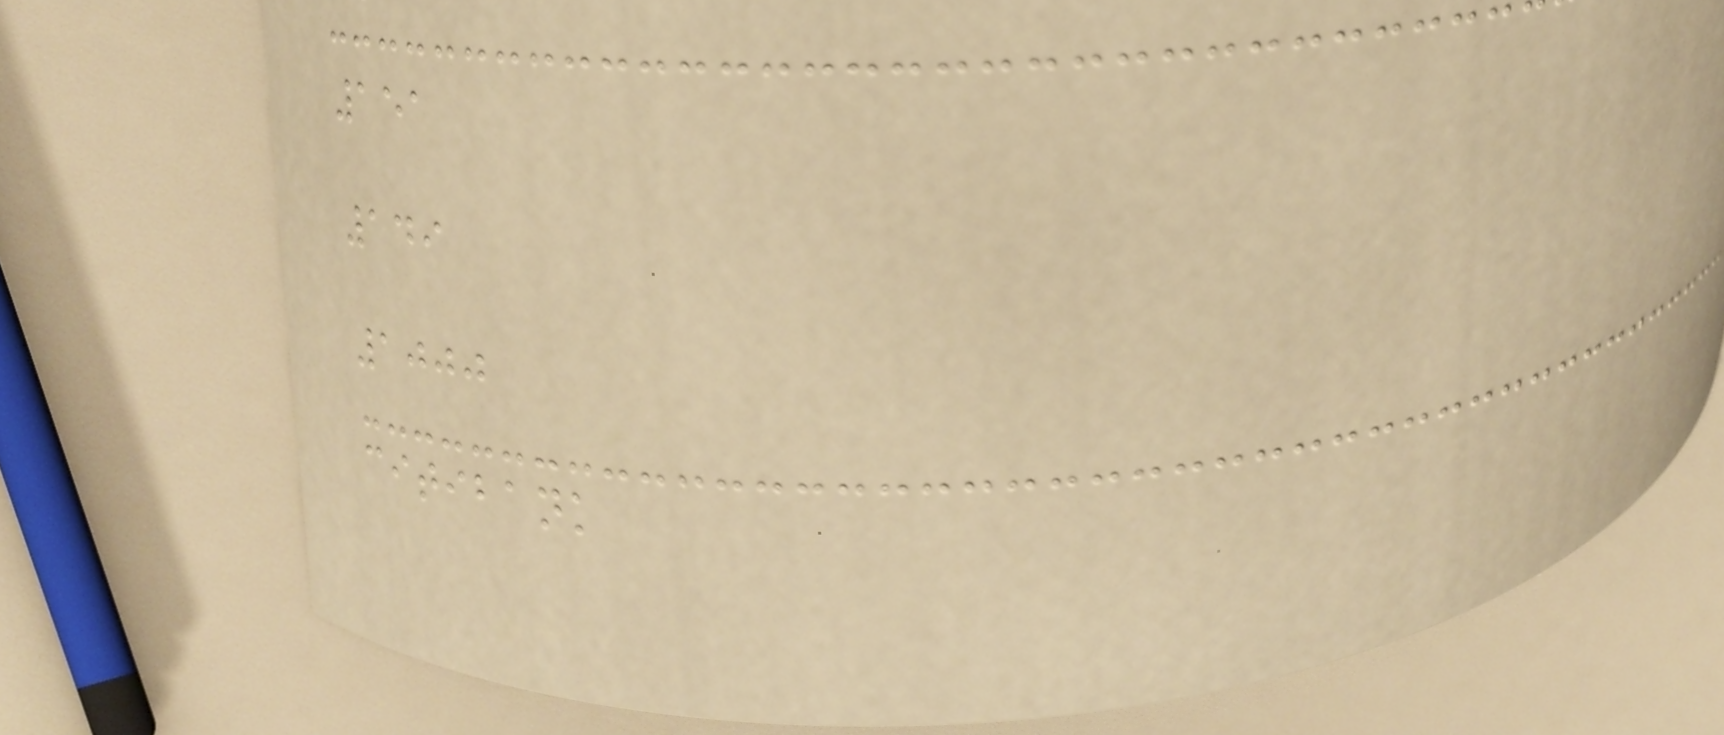151
149
1000
citibank
